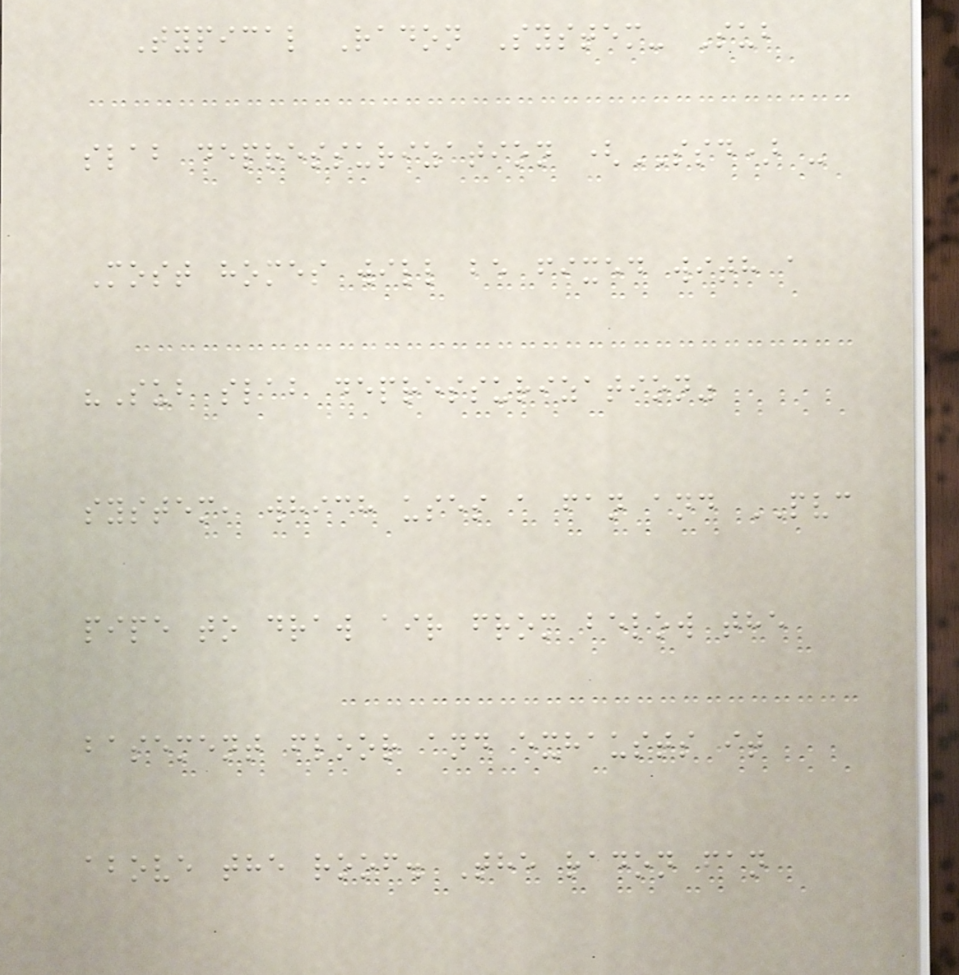Typical Radon System- Sub
slab depressurization (SSD) -
Most homes will be fixed with a
"Sub slab depressurization"
system, which uses a fan and PVC
pipe to draw air from below the
basement floor and exhausts it
above the roof. The radon fan
